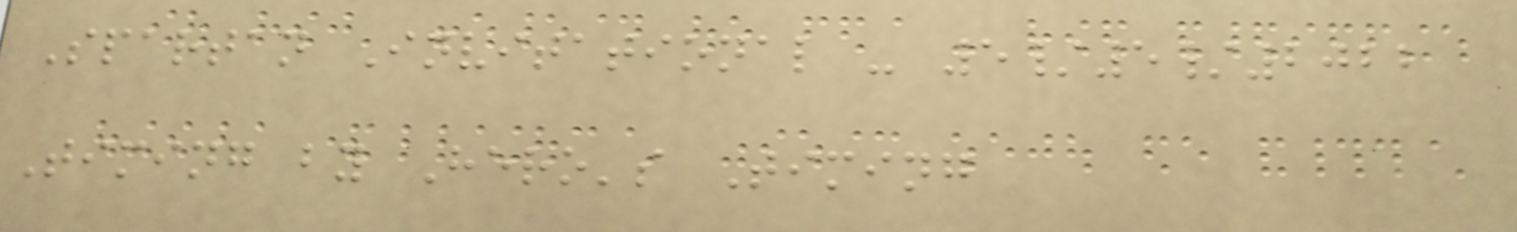Spartan Invitational - 5/5/2022
Timing by Hero's Timing
